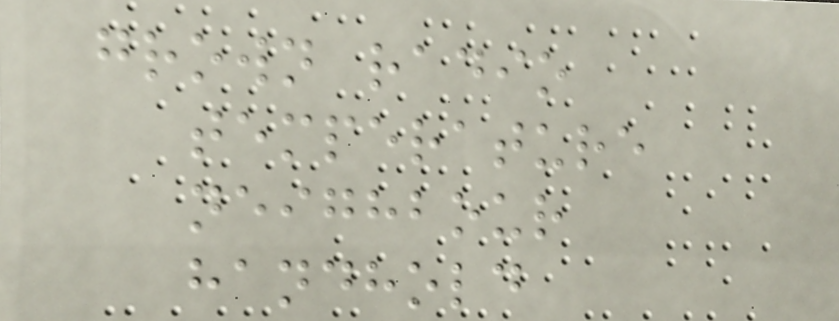grown radio
temperature
neighbour
handhold
